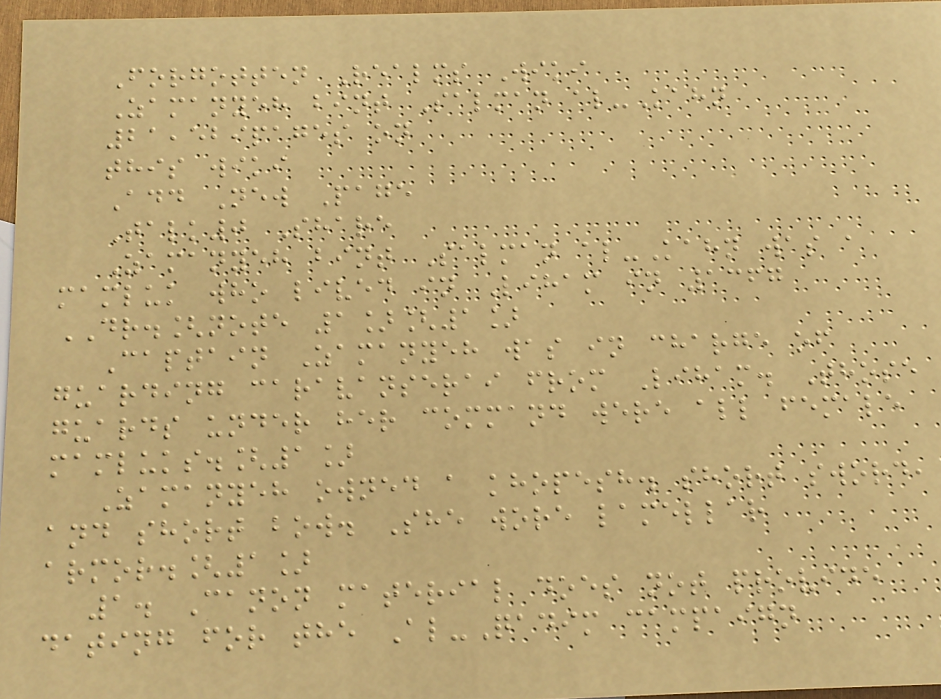Forgotten Realms Wiki
Zamanyeh bint Salman al-Kahn
21,529pages on
this wiki
Add New Page
Talk0 Share
Zamanyeh bint Salman al-Kahn was a
mamluk who lived in Liham in 1367
DR.[note 1][1]
Captain Zamanyeh was in charge of
guarding caravanserai from Liham. Those
guards under her command were all female
mamluks.[1]
Zamanyeh owned a khopesh. short sword,
and short bow. She wore lamellar
armor.[1]
1. Canon material does not provide
dating for the Al-Qadim campaign
